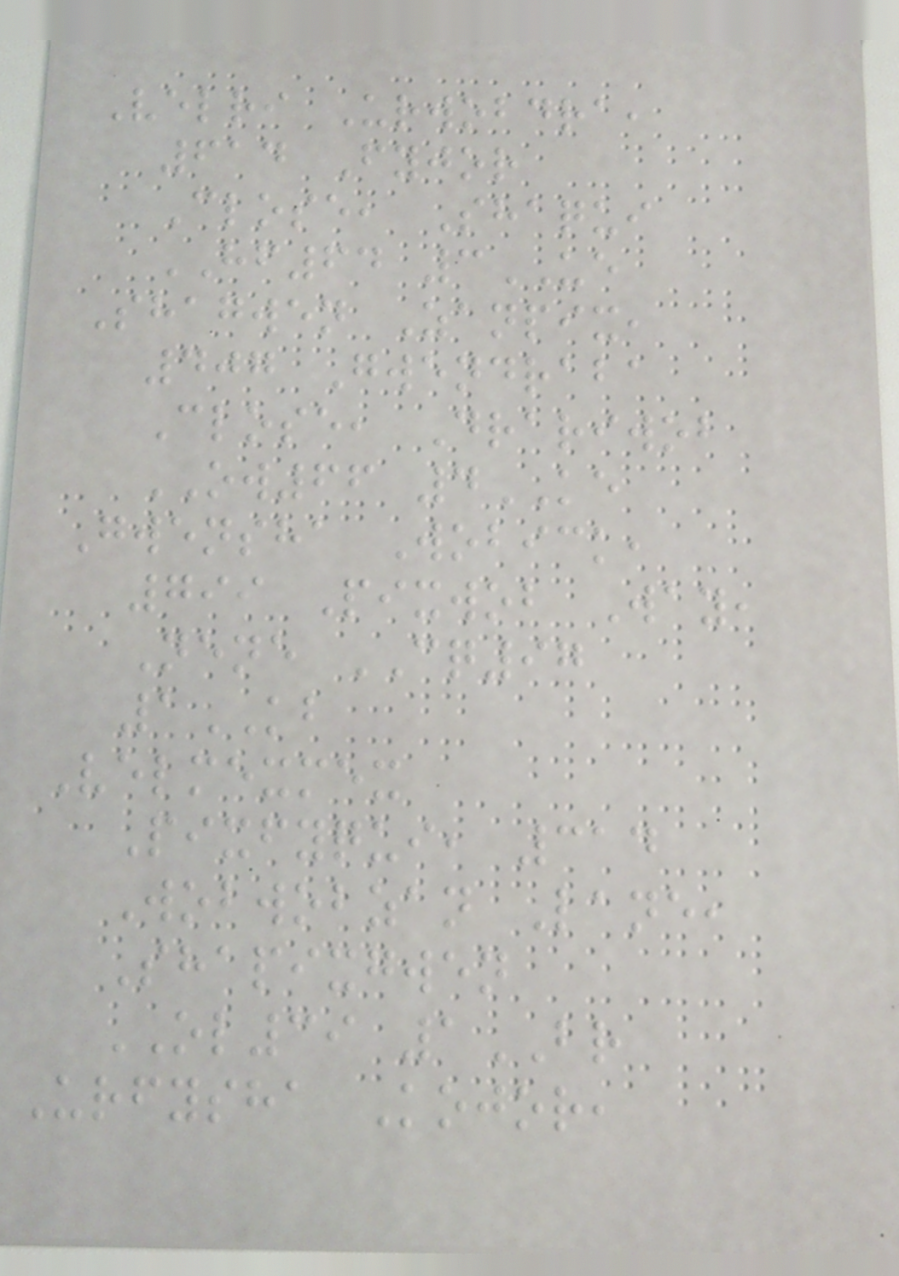Velri Urwobdra,
614 Fyjor
Close, Shaqui
HF64 3UE
Shagwen Zanpix,
407 Gwendraba
Close, Drariwob
OW66 4KE
Gwensha Wobick,
799 Pixwob Way,
Nene CQ97
1KB
Velmexmex
Pixfyqui, 314
Wobwobzan Lane,
Shapixgwen
OL39 1BR
Urfysha Kojor,
